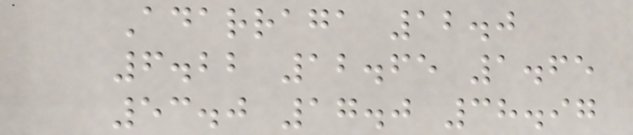Adarraga 12.0
6.22 12.65 1.65
53.0 17.0 38.97
